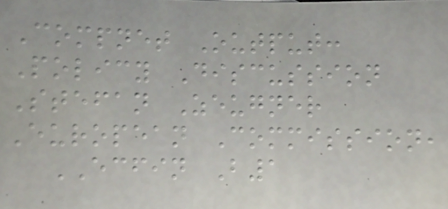Compnet Output:
Policy Discussion
Stefan Zeugner
European Commission,
ECFIN B1
